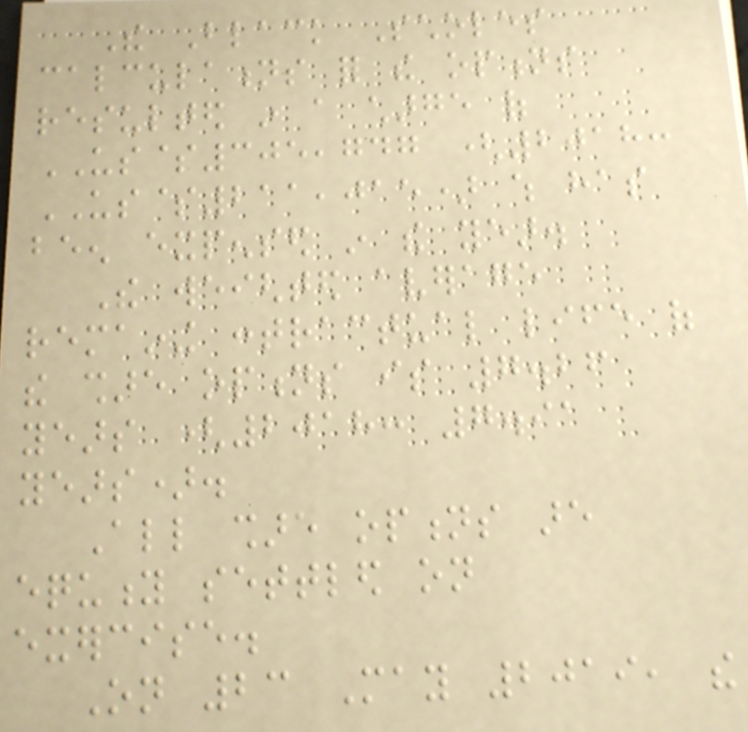The Black Scholes
calculations for the options
resulted in a charge of
US$305,747 (2018:
US$211,015) which has
been expensed in the year.
The weighted average
remaining contractual life of
the share options is 7.26
years (2018: 7.91
years).
All share options are
equity settled on
exercise.
On 23 May 2019, the
